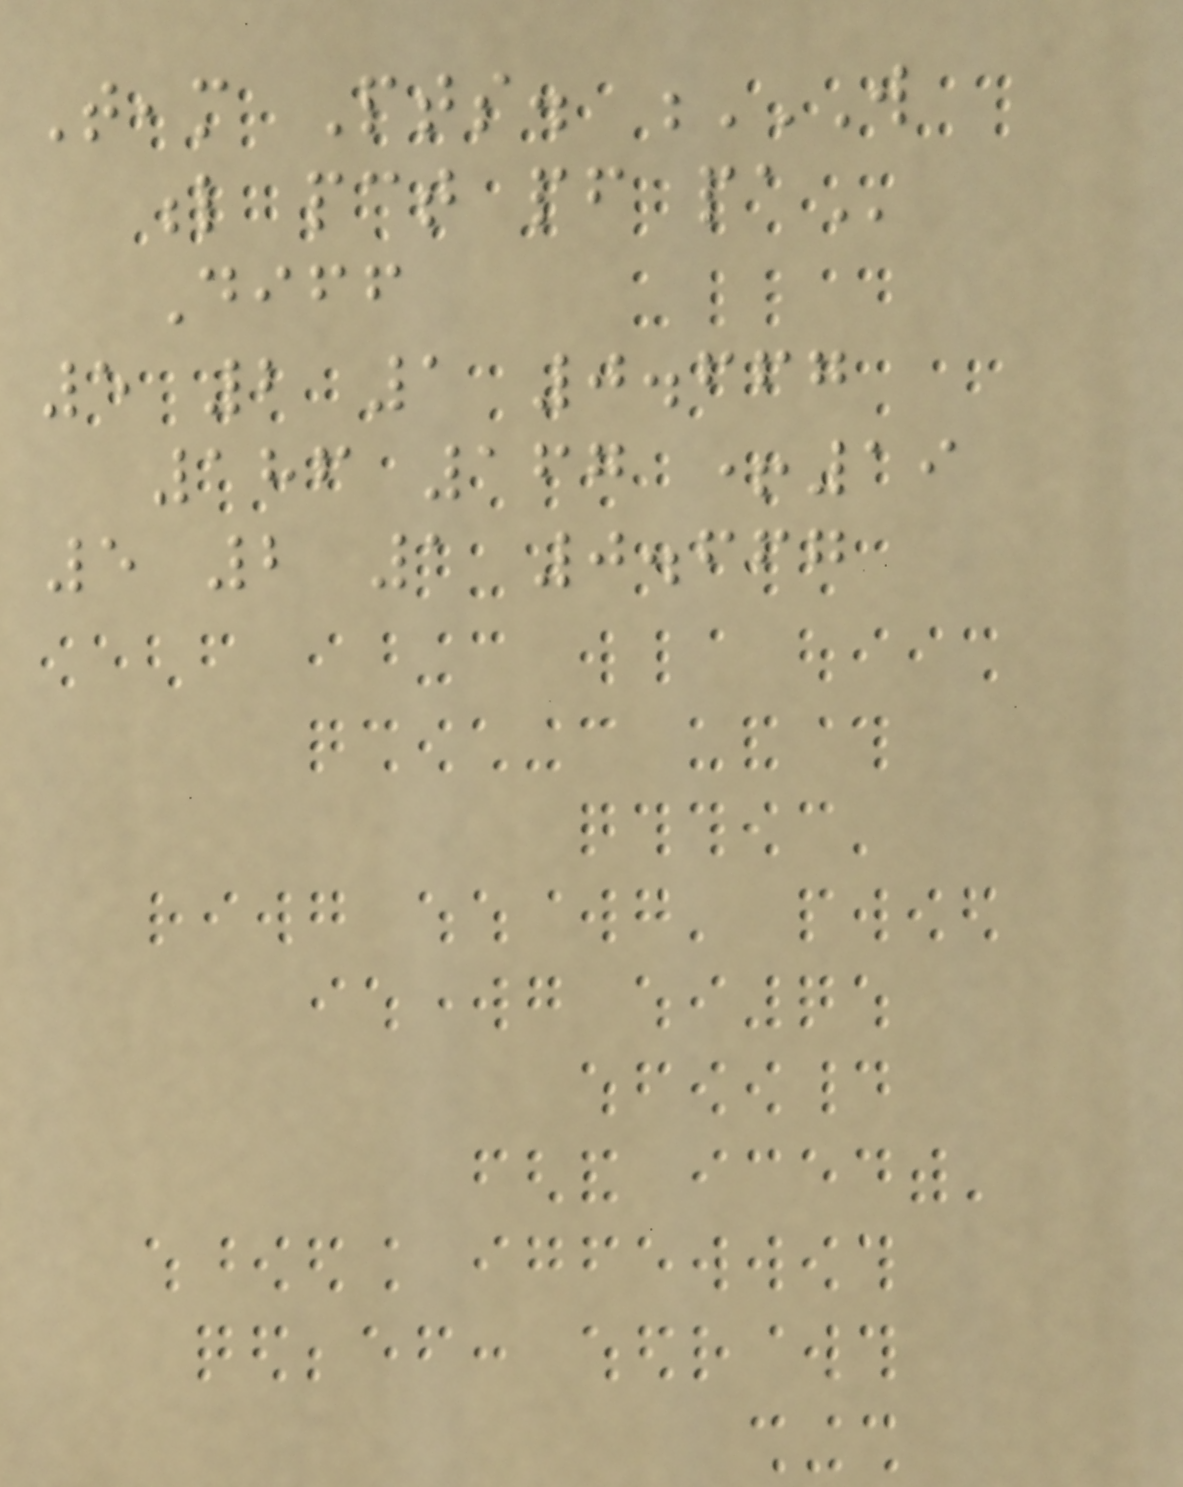Team Pts. W
L PCT PF PA
Diff
5 2 1 0.667
186 167 +19
5 2 1 0.667
